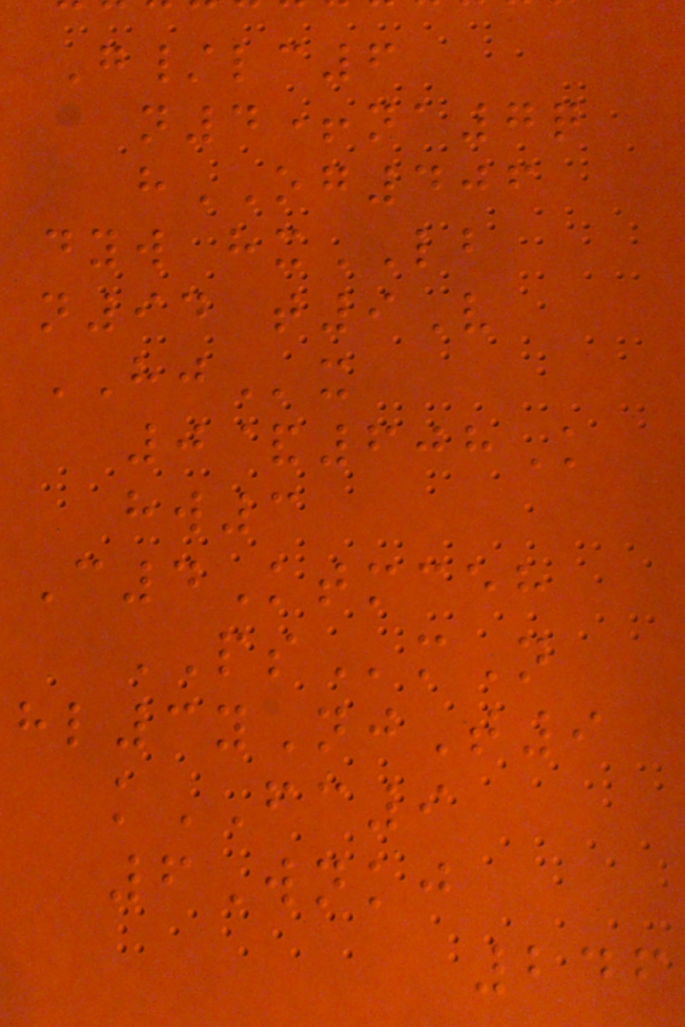G/lc6
n4+na7q
hOG406
dyw hxLB
n94 t9V
HJx
0&608K
hw3
C4Ktmceh
PSmN
hl3yNjT9
kFC9
6Wnkj
246
